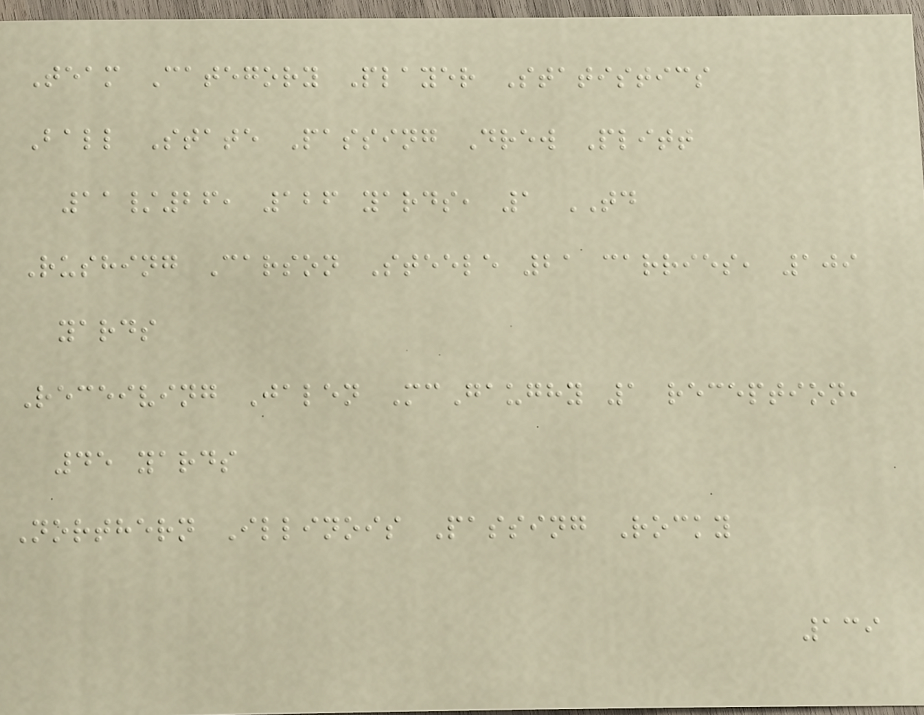Team Category Player Statistics
Ball State Passing Drew Plitt
11/26, 126 yards, 1 TD
Rushing Carson Steele 21 carries, 109
yards
Receiving Jalen McGaughy 1 reception,
45 yards
Northern Illinois Passing Rocky
139
